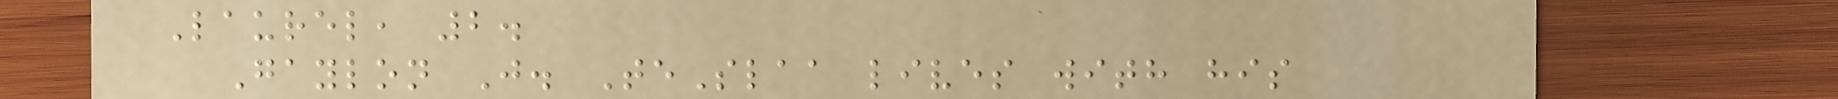Laurel, 2.
Gaylon J. TeSlaa lives with his
